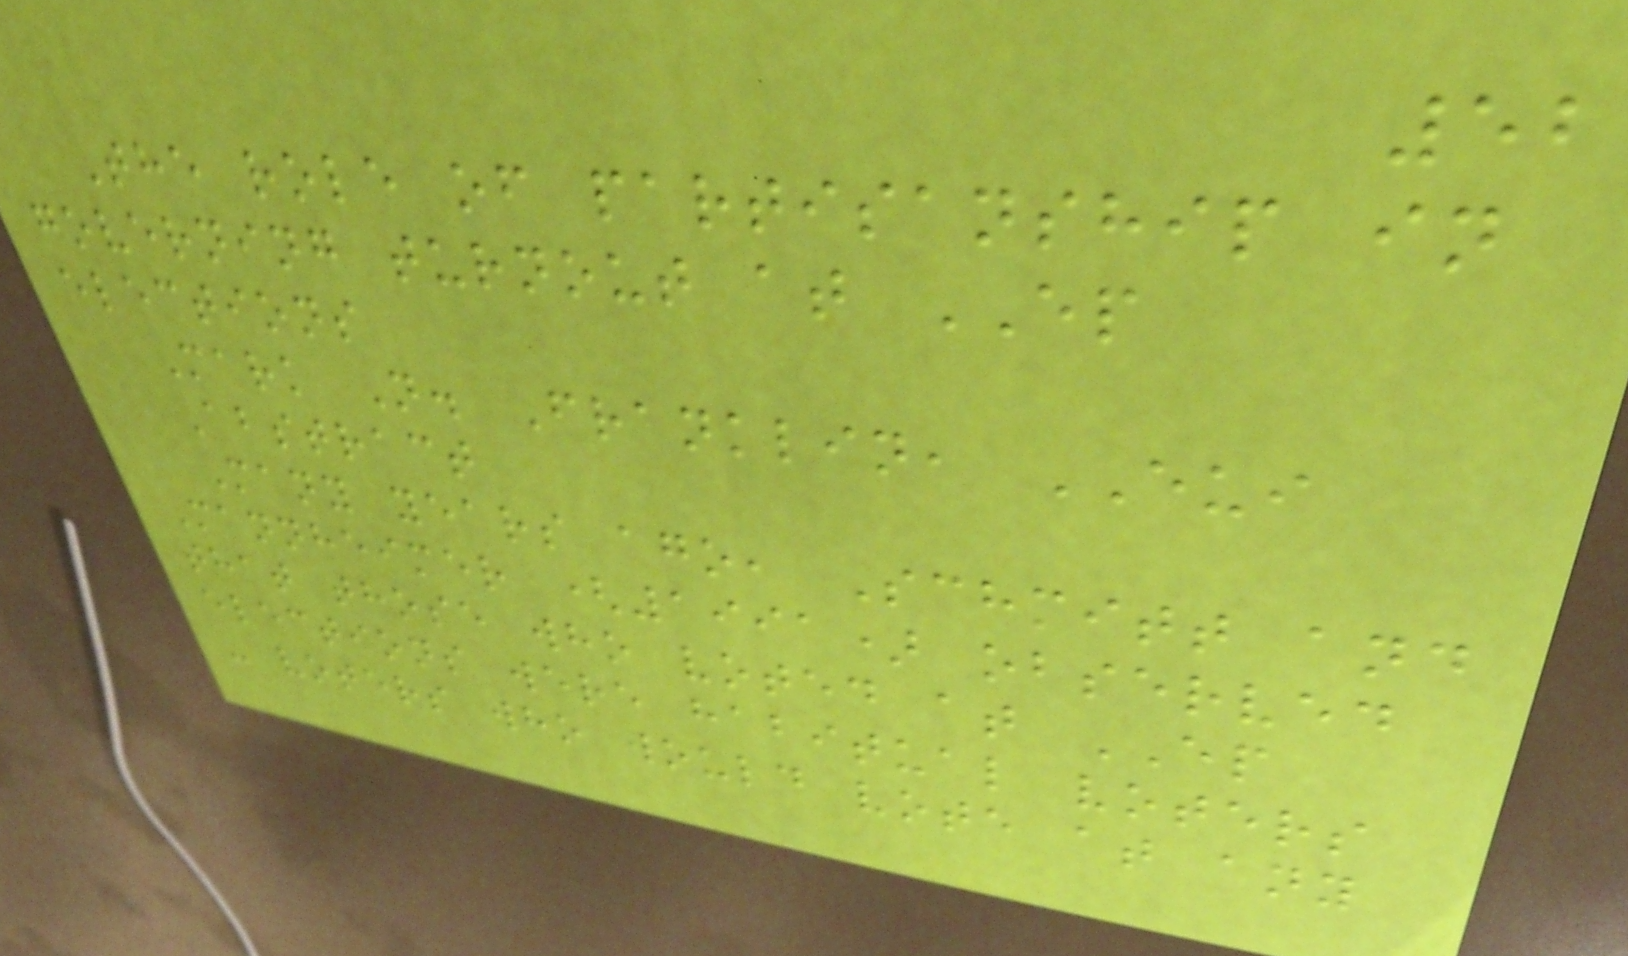52
The role of partisanship in
governing turnout at EP
elections
Mark N. Franklin, EUI
Abstract
Many years ago, Schmitt and
Mannheimer (1991) observed
that those who voted at EP
elections were habitual voters
- voters who would vote at any
